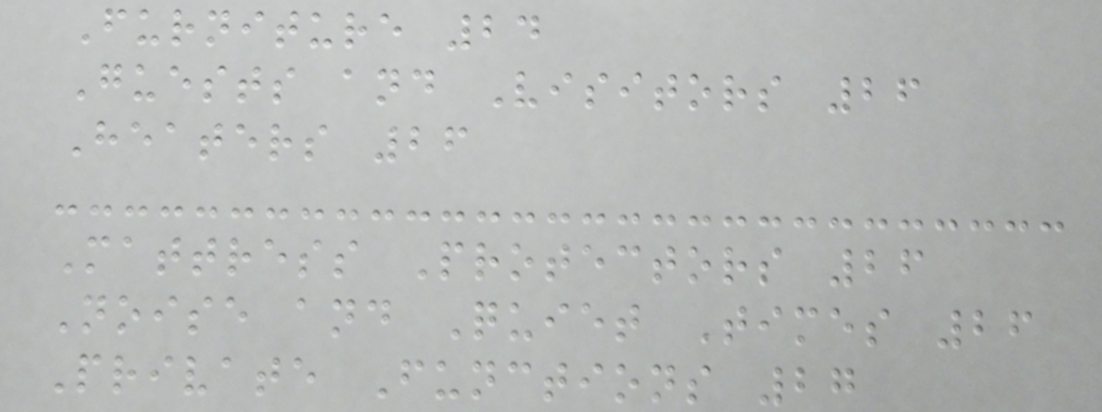Furniture 24
Guests and Visitors 26
Heaters 26
Mattress Protectors 26
Noise and Quiet Times 26
Private Functions 27
